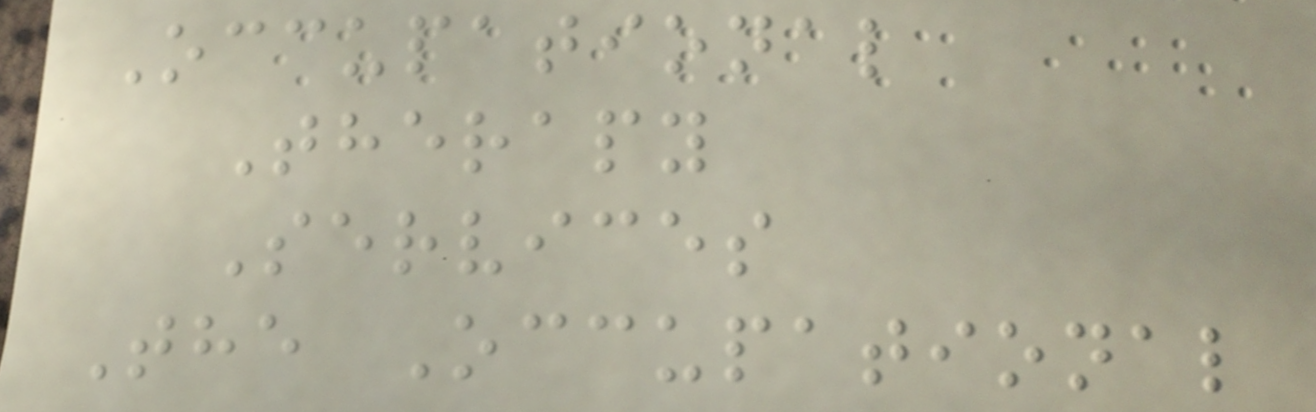Occupational
Therapy
Services
The Occupational
